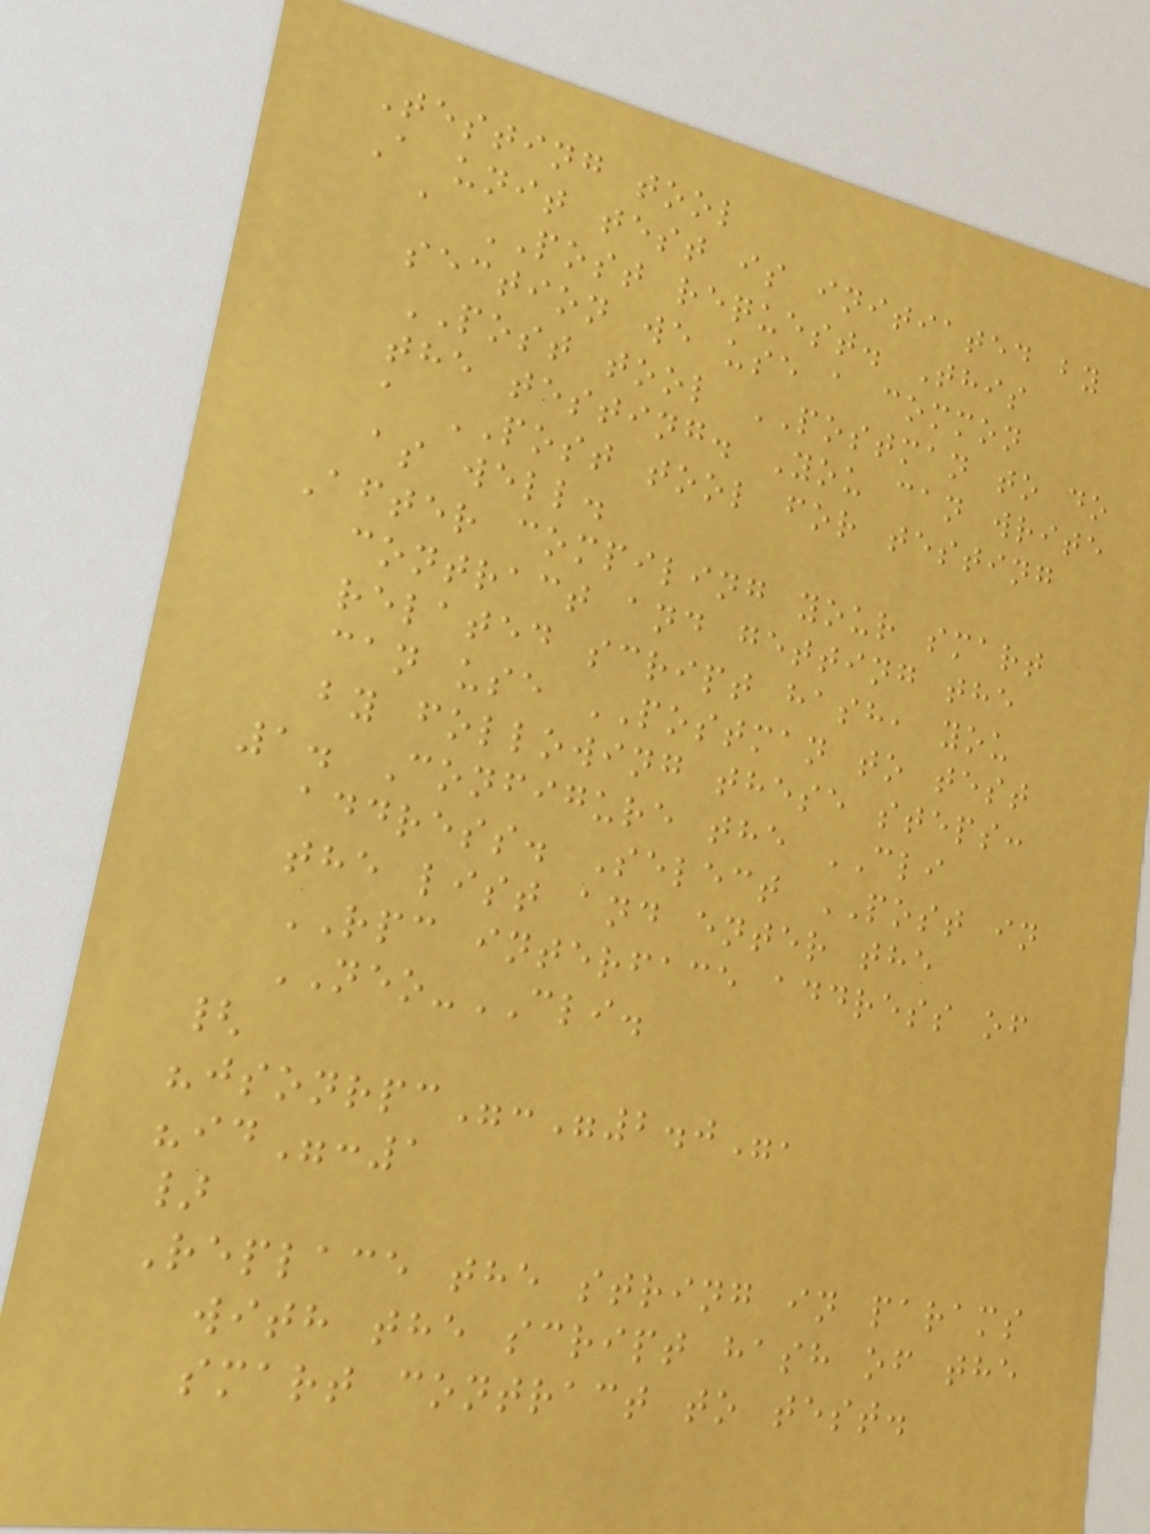Testing tool
A unit test is initiated by
a POST request. This
section we use a common
POST tool POSTMAN to do
the testing. You can write
a POST tool for testing
as well.
After compiling your smart
contract and getting the
related script hash, you
can use POSTMAN to test
by following these steps:
1. Configure the CLI
address. Select POST in
the list and enter the
RPC interface address of
NEO-CLI.
{
"jsonrpc":"2.0",
"id":1
}
Replace the string in params
with the script hash of the
smart contract to test.
